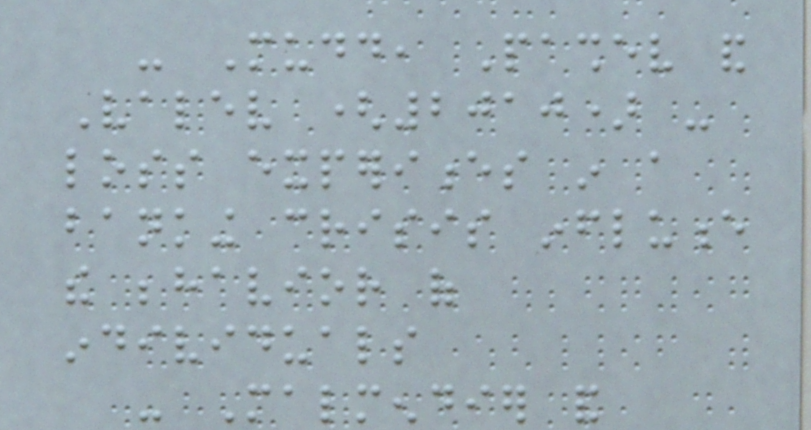- Mudd, Pashev and
Valev (2010) -
loss experiences in a
banking crisis influence
the behavior of
individuals
- Malmendier and
